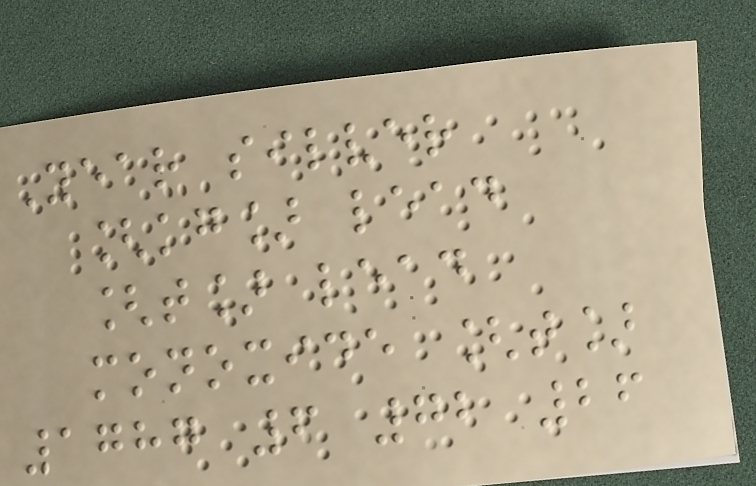Year silver
[kg] lead
[t] lead
monoxide [t]
1787 6 72 26
